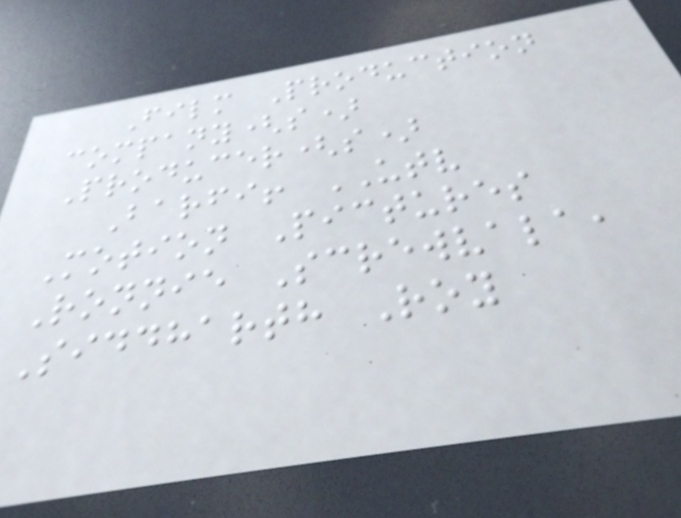Film Production
company(s)
Producer(s)
Barfi! UTV
Motion Pictures
Ronnie Screwvala,
Siddharth Roy
